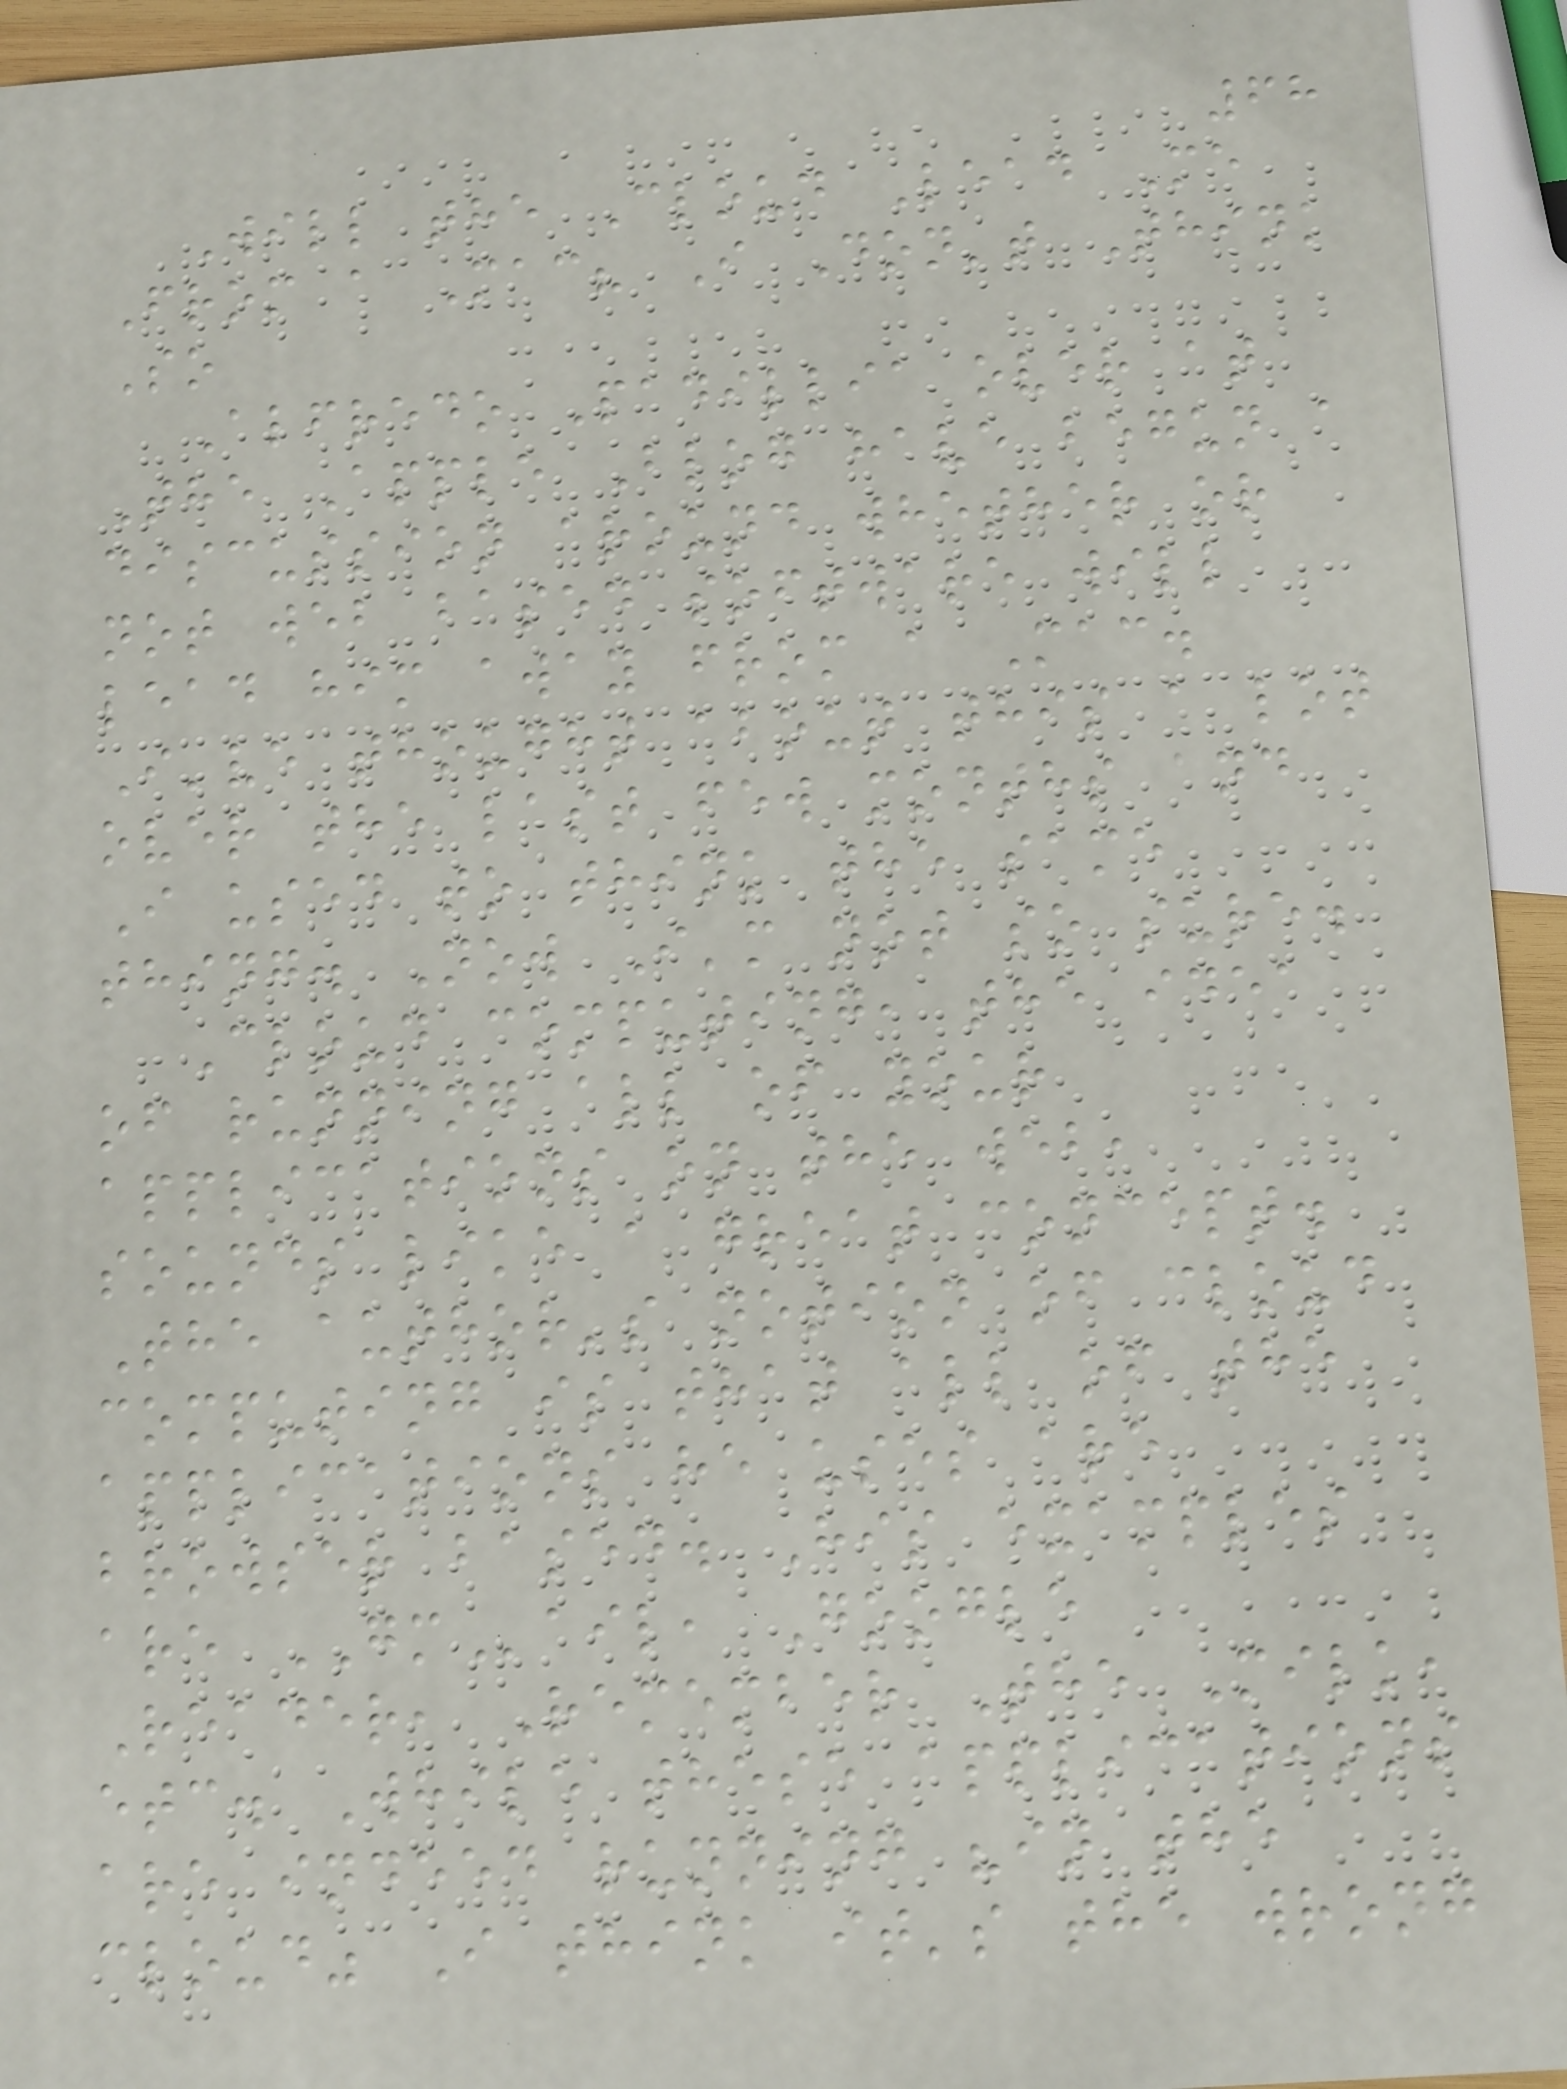68
Will the Cloud Lead Me
From a Mac? I Don't Think
So
Alfredo Padillia over at
The Apple Blog have begun a
discussion around whether or
not web based software will
lead him away from a Mac.
I've thought about this a lot
over the last few months and
I used to think the same
thing. Now I'm not so sure.
Cloud computing, the idea
of running all of your
applications on the web,
sounds like a great concept.
The author's notion of cloud
computing is that all of the
applications he uses are
browser based. His examples
are GMail, Google
Reader, Remember The Milk,
etc. While these applications
are indeed running "in the
cloud" I think it's the wrong
